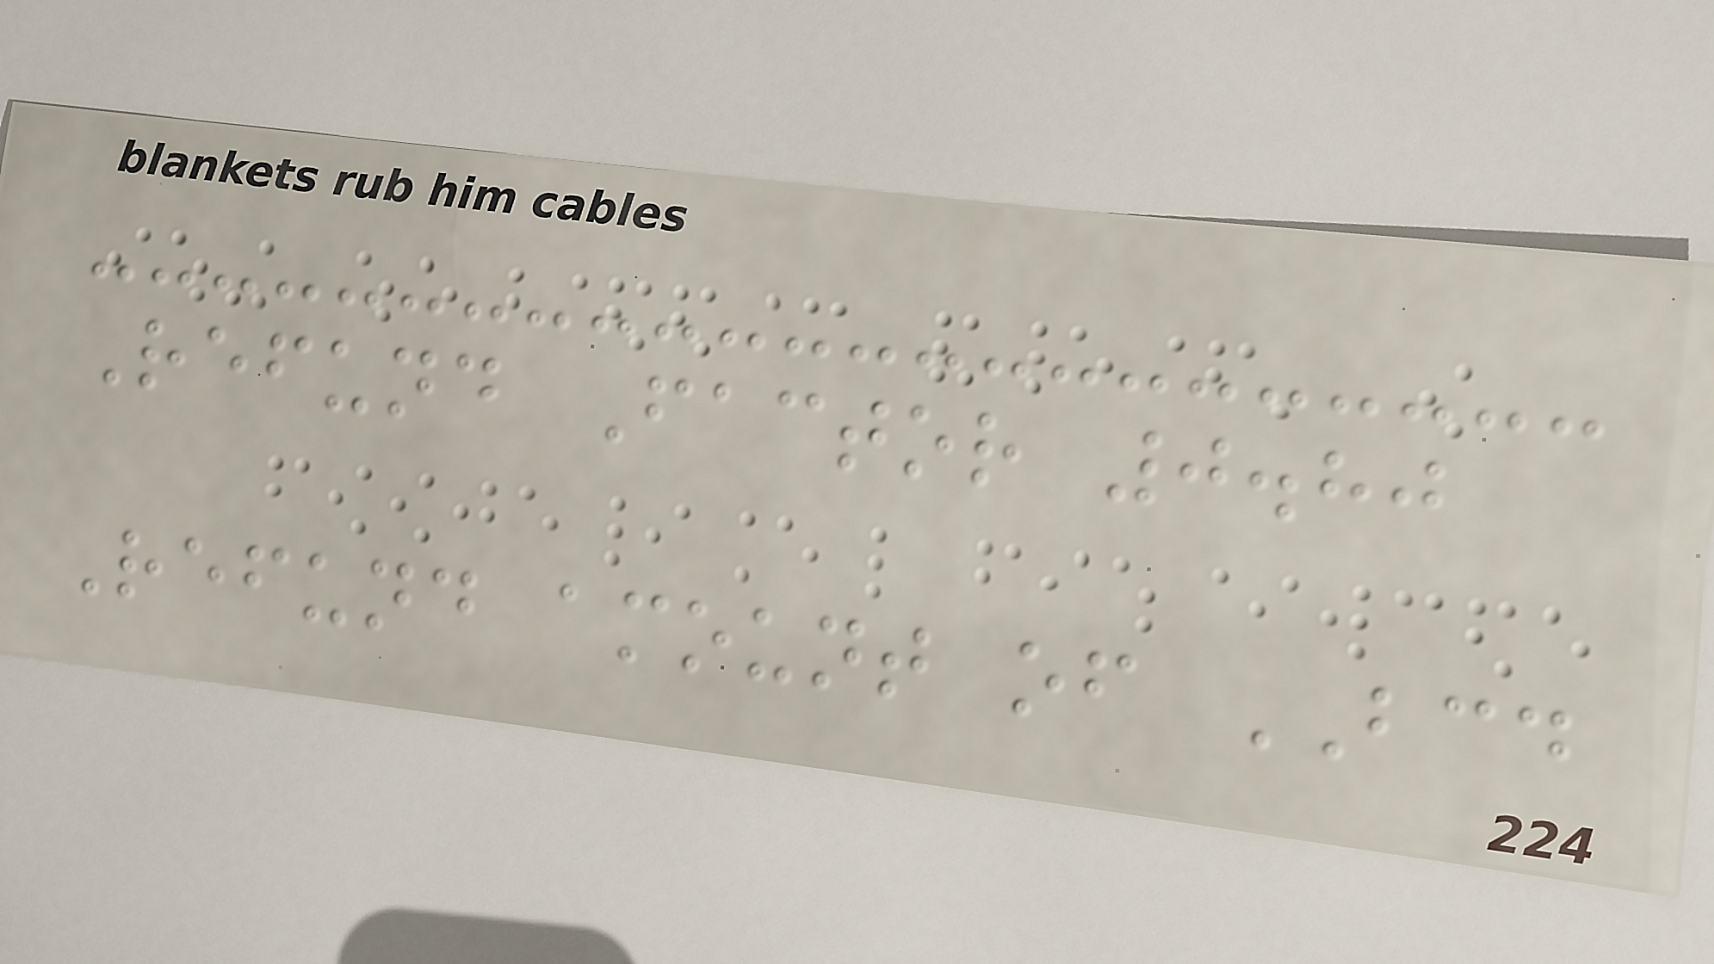Refund Factor 0.80
Refund amount of BCD
